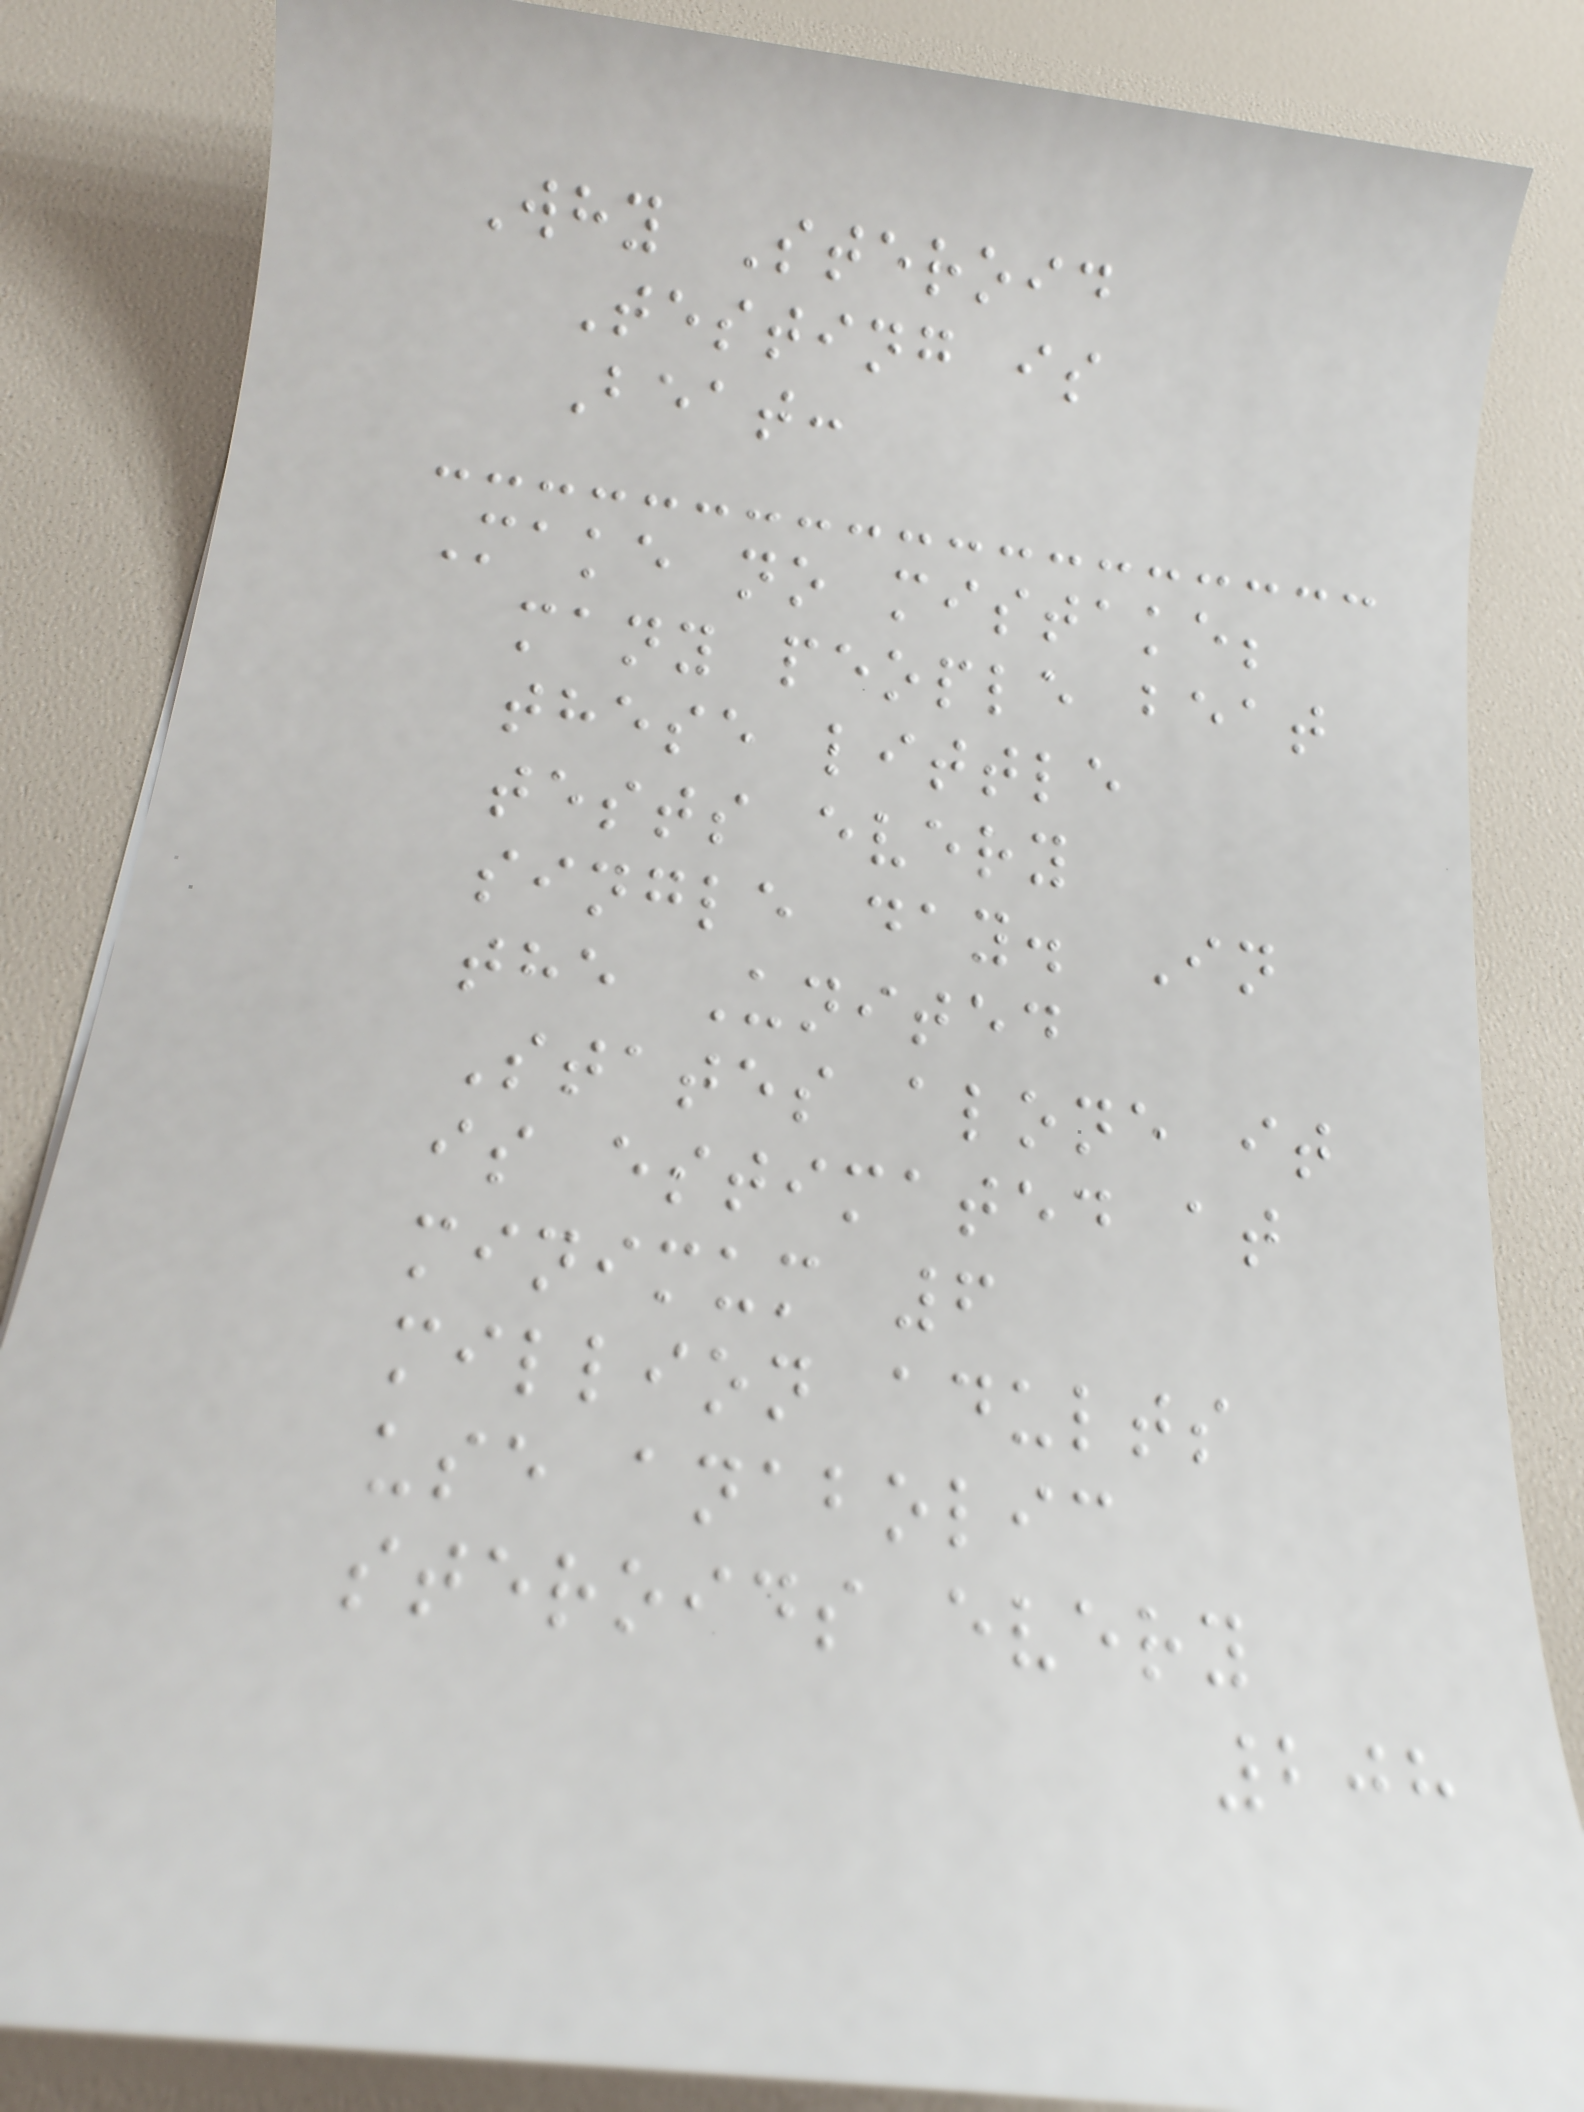Why Steroid
Testing is
Beat:
Make no mistake;
many people beat
these little
tests every
single day. In
the United
States alone it
is estimated at
minimum 6
million adults
use anabolic
steroids every
208
